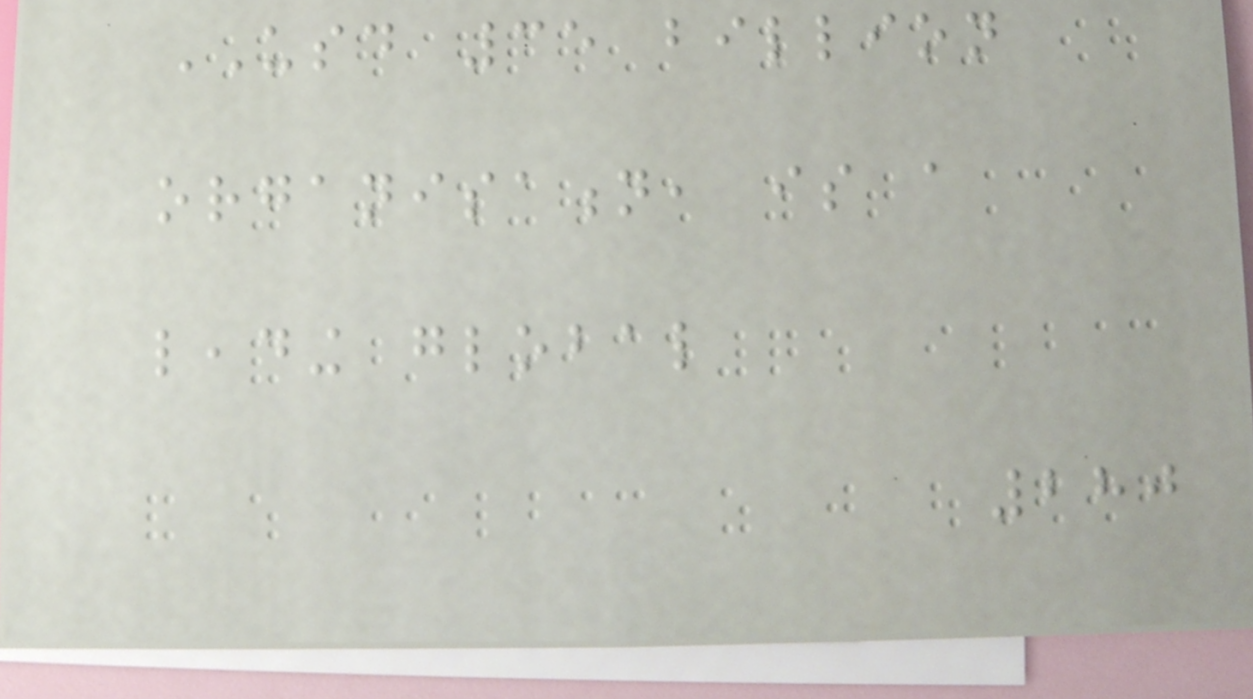USD 35 billion
organisation, is a
leading global
280
